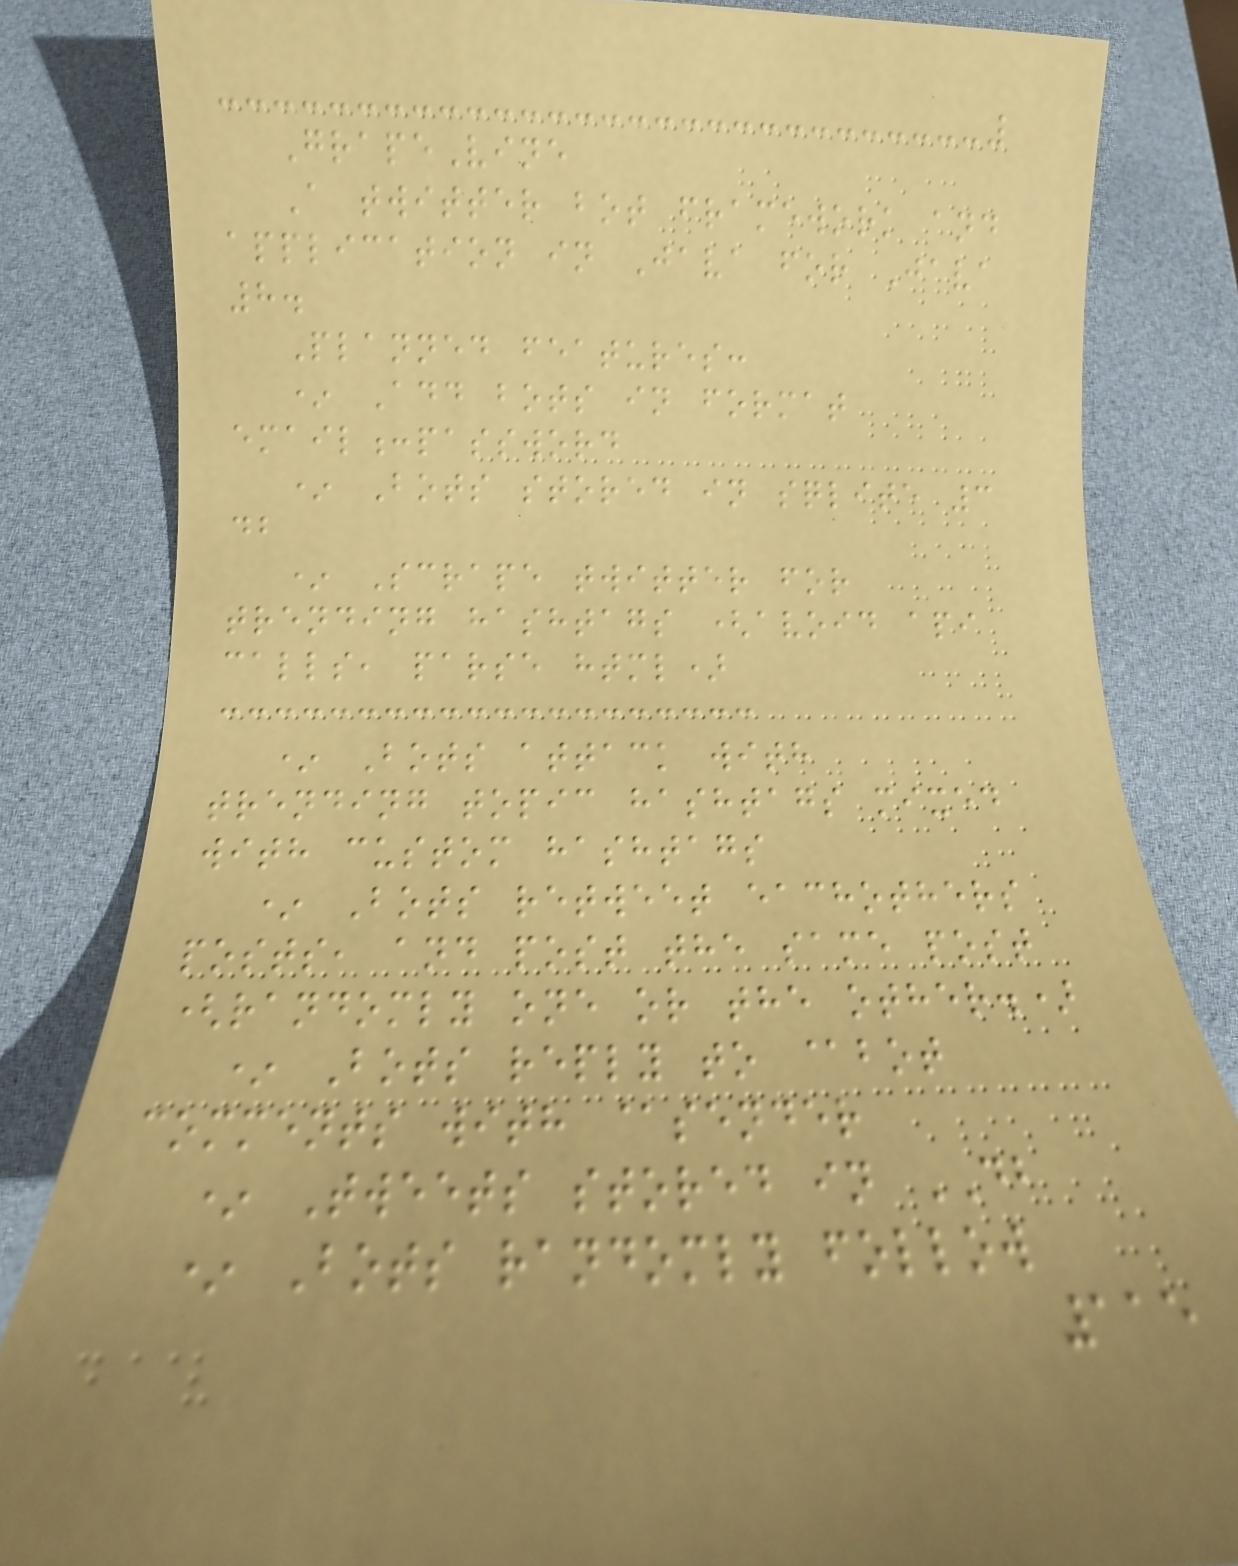GrapeVine
A twitter bot framework and
application in Java for Java
8.
Planned features:
* Add bots in format
email:password
* Bots stored in sqlite 3
db
* Scrape twitter for
trending hashtags (avoid api
calls, parse html)
* Bots attack with
trending topic hashtags mixed
with custom hashtags
* Bots retweet eachothers
posts, and post the same post
(randomly one or the other.)
* Bots reply to @bot
comments with @sender
* Tweets stored in DB
* Bots randomly follow
115
